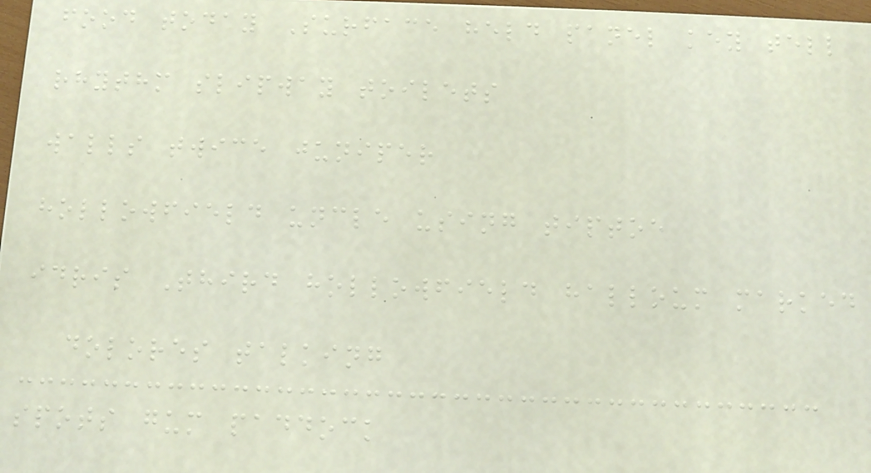food today Surface held panel key tell
rhythm slipway toilets
walls twice juniper
hollowfield uncle using tiptoe
idris Third hollowfield halloum marked
dolores talking
spots gum paddock
